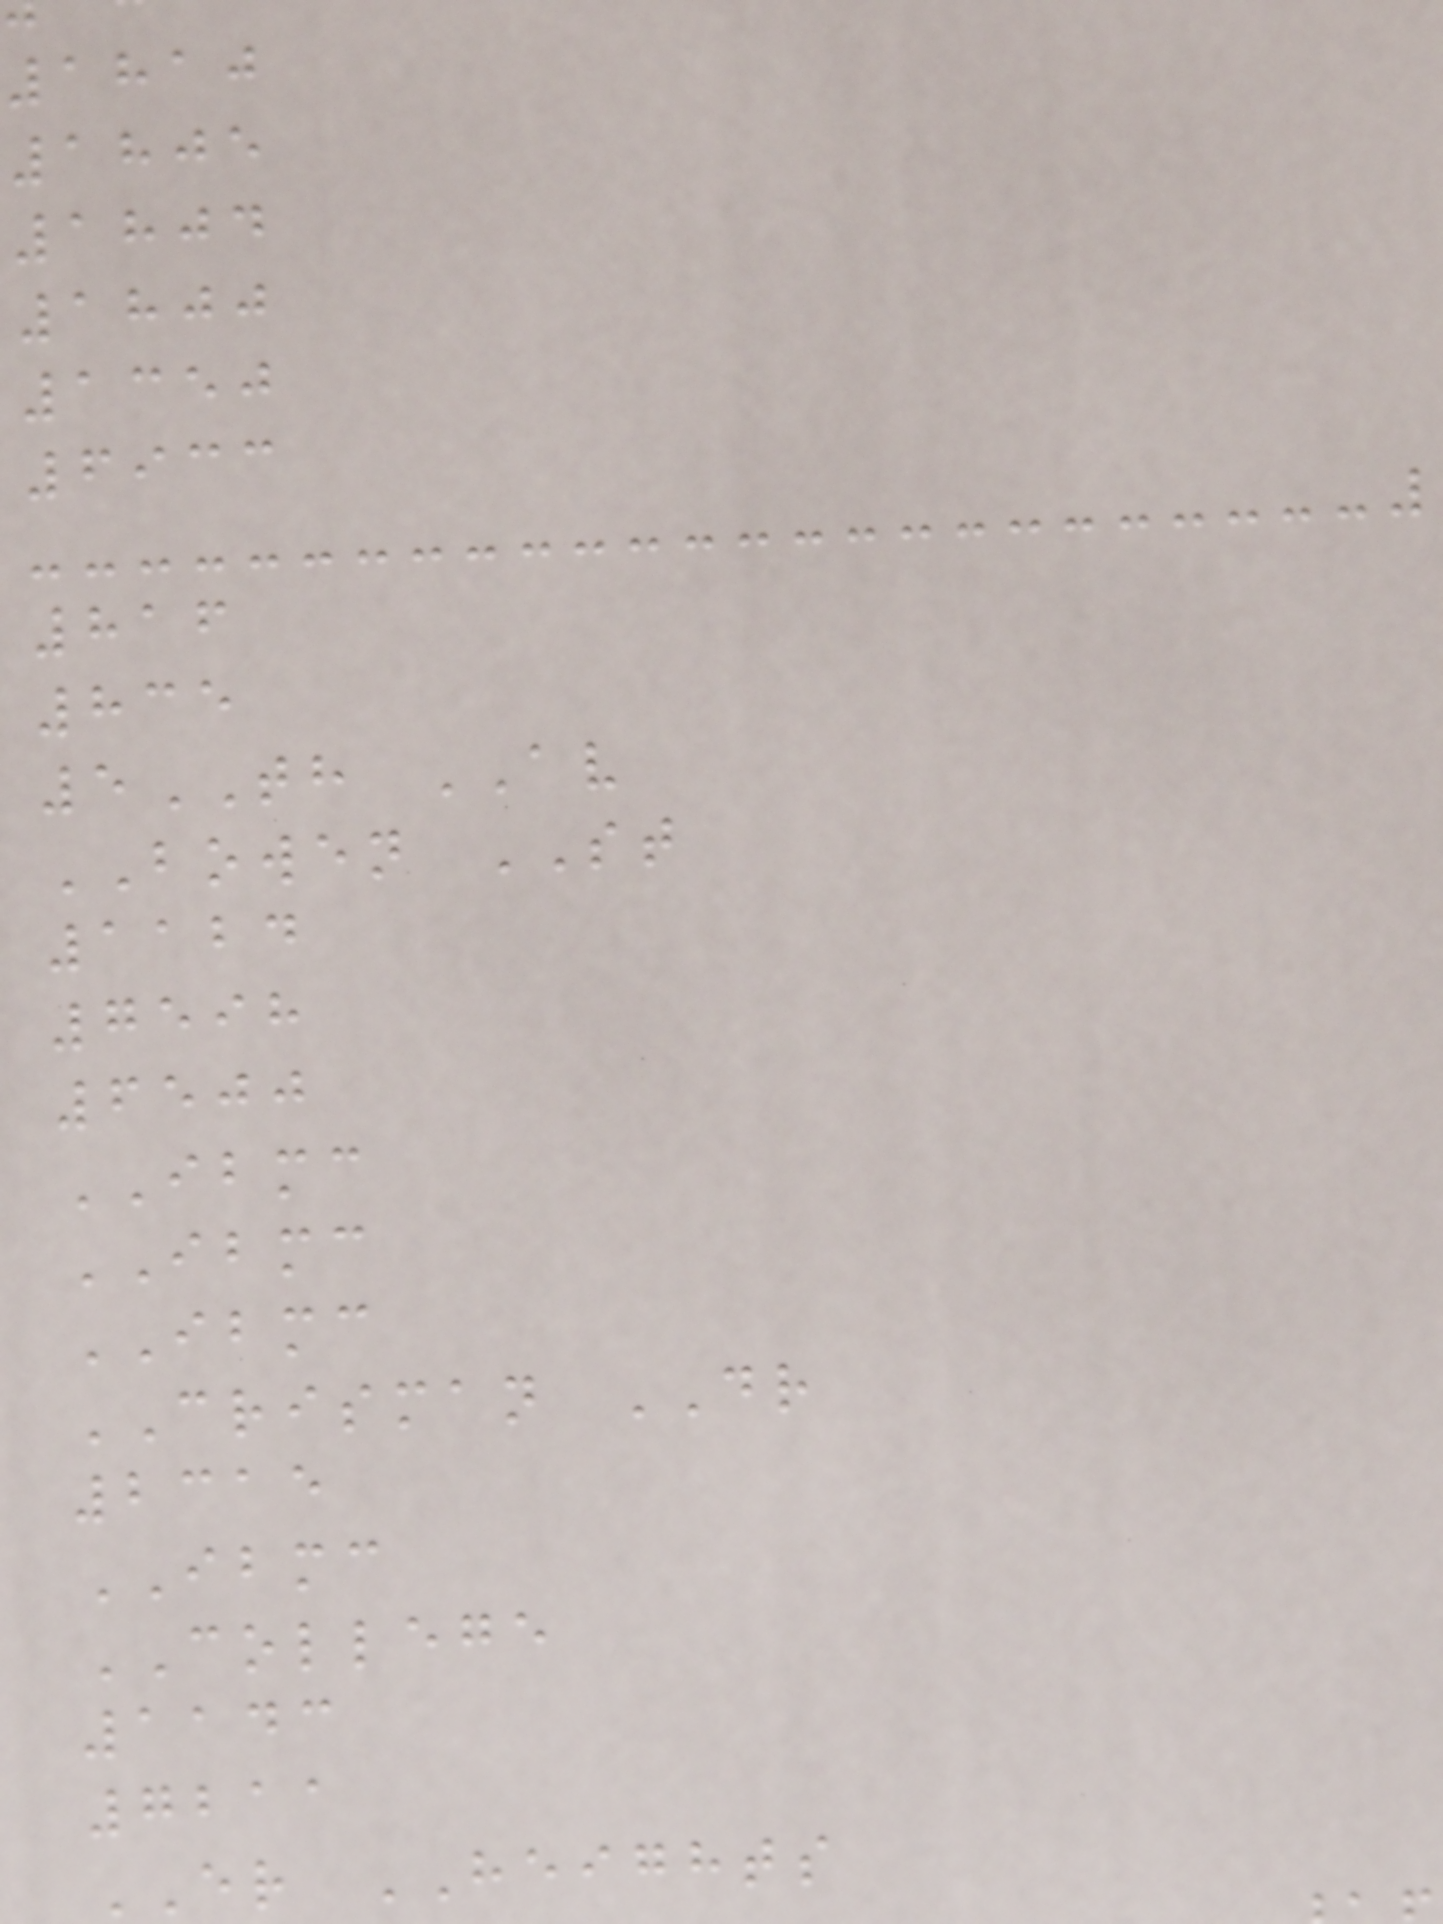1810
1805
1804
1800
1350
6933
816
835
5TH AV
BOWEN ST
1124
7598
6500
IBMC
IBMC
IBMC
CRISMAN DR
2315
IBMC
COLLEGE
1143
7211
ER HEIGHTS
